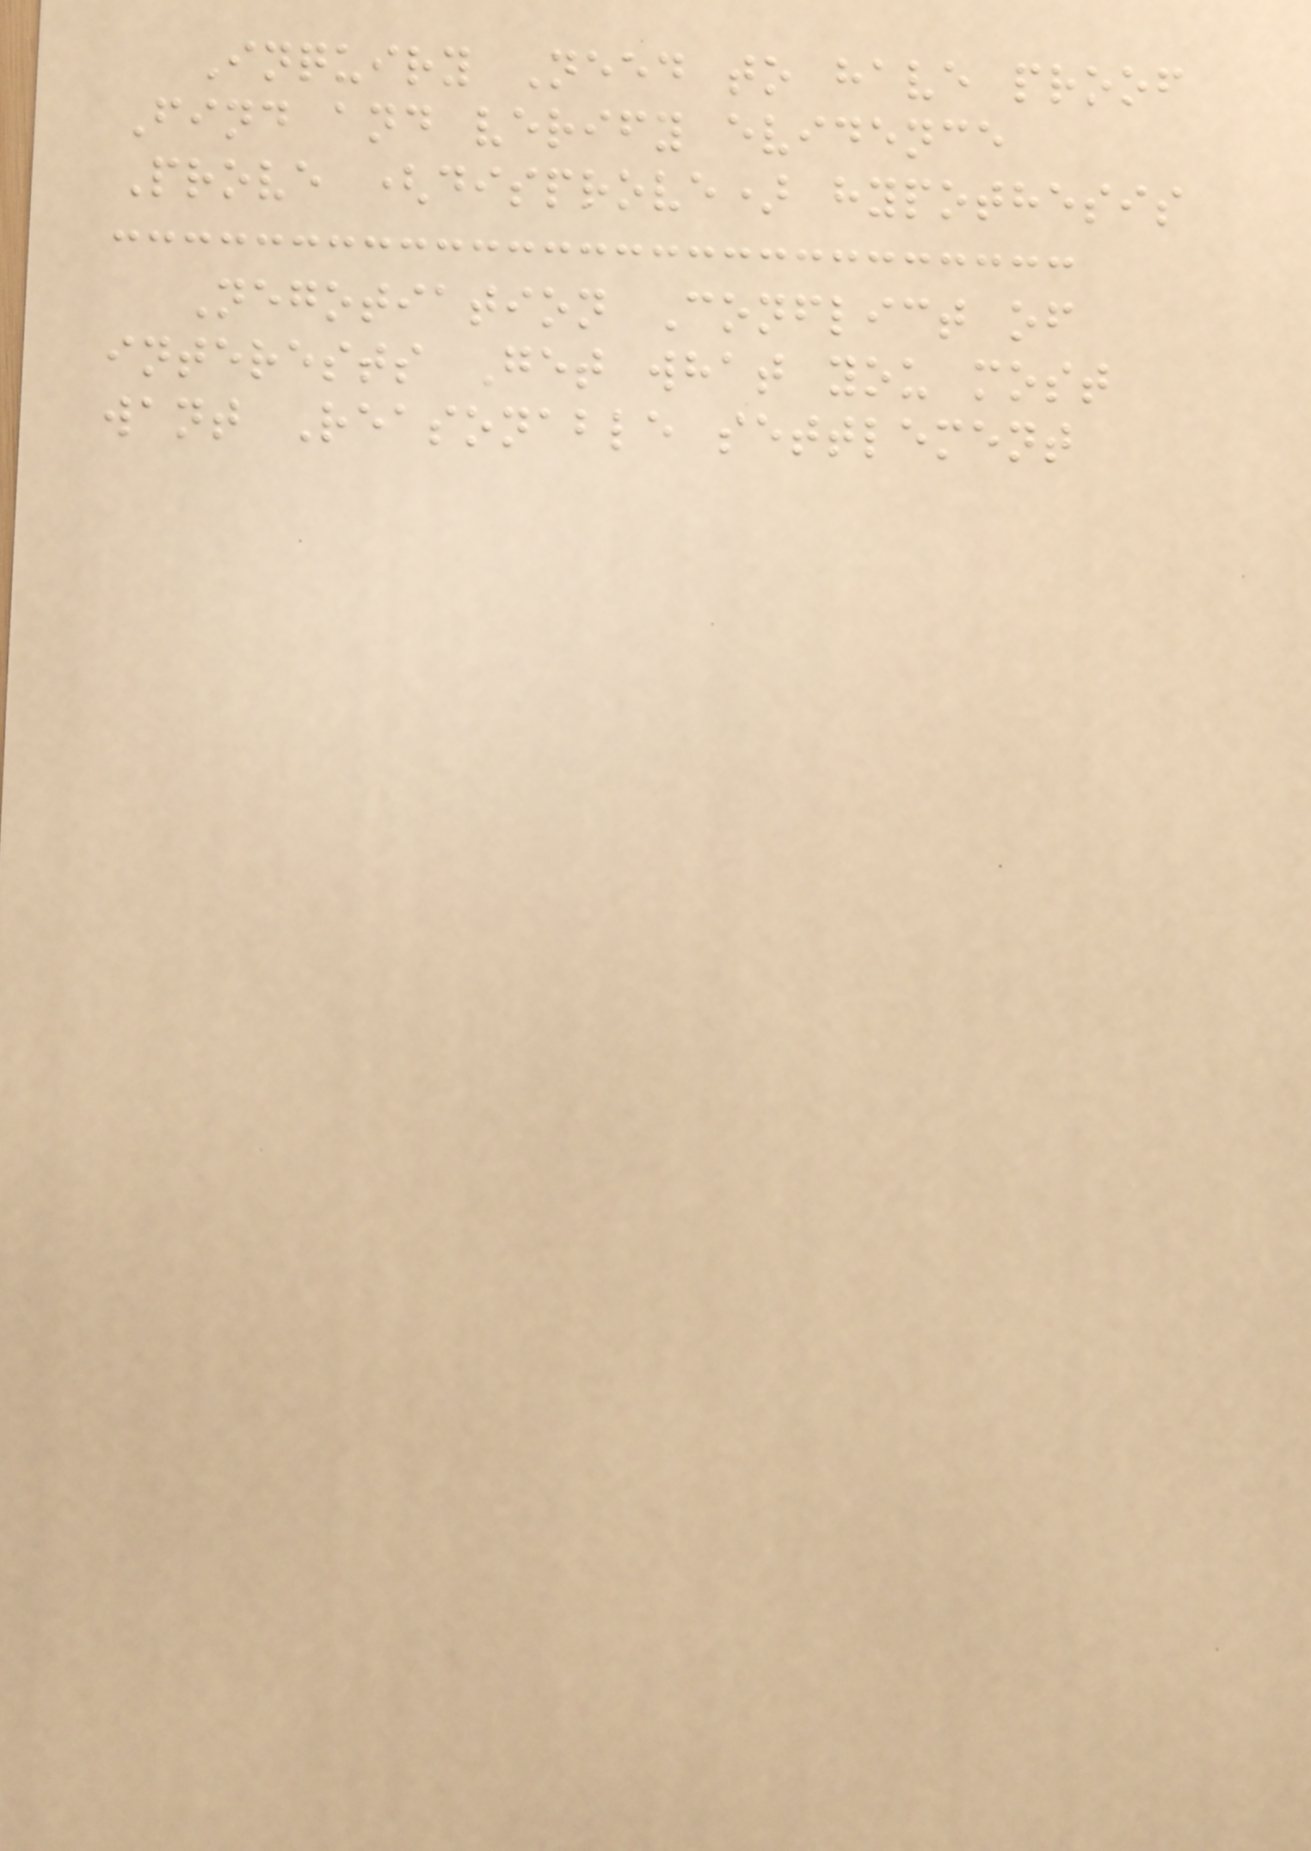Inquiry Need to have proof
Find and verify evidence
Prove (disprove) hypothesis
Negotiation Conflict of
interests Get what you most
want Reasonable settlement
